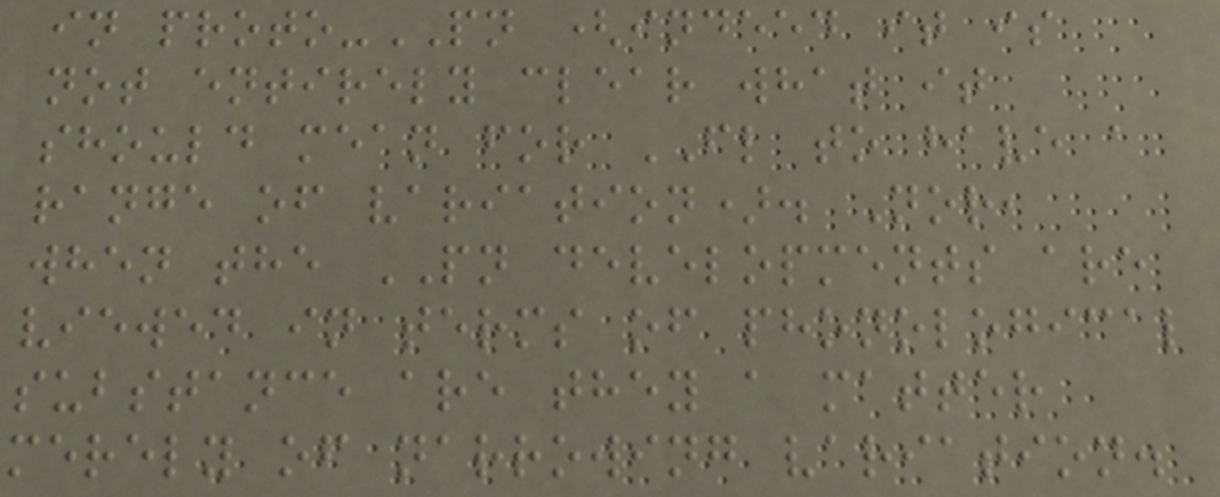in proto-PN (indeed it is
not entirely clear what it
should mean for FL to have a
range of variation). Nor,
when the PN developments are
viewed in terms of phonological
substance are they a matter
merely of narrowing variation.
